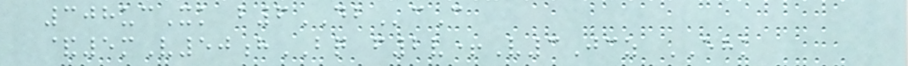308ucXk b6DBcC
&5mV50hBQ f2v+V3Jcz EHK
